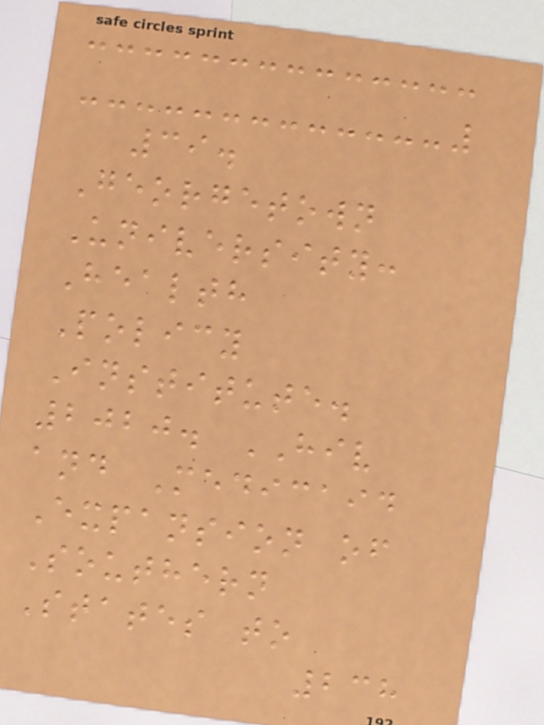39.
Georgetown
University:
Health
Policy
Institute.
2020. HIV
and Medicaid
Expansion of
Southern
States to
238
